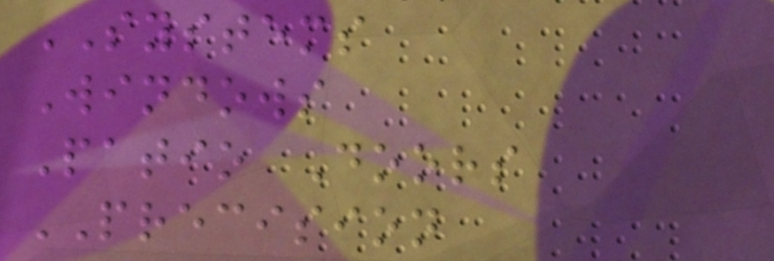SYSTEMS
Windows
Patio Doors
PRECISION
